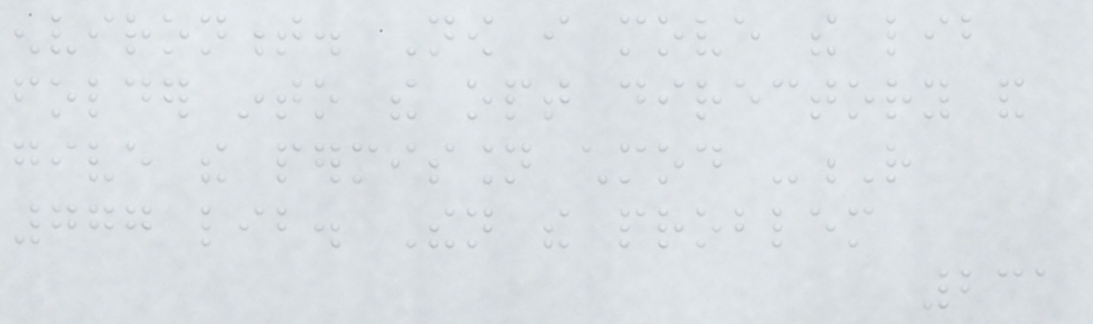environment. Now i move the lib
folder into the opt directory and
give the permission chmod -R
777 lib. Then the problem
231
